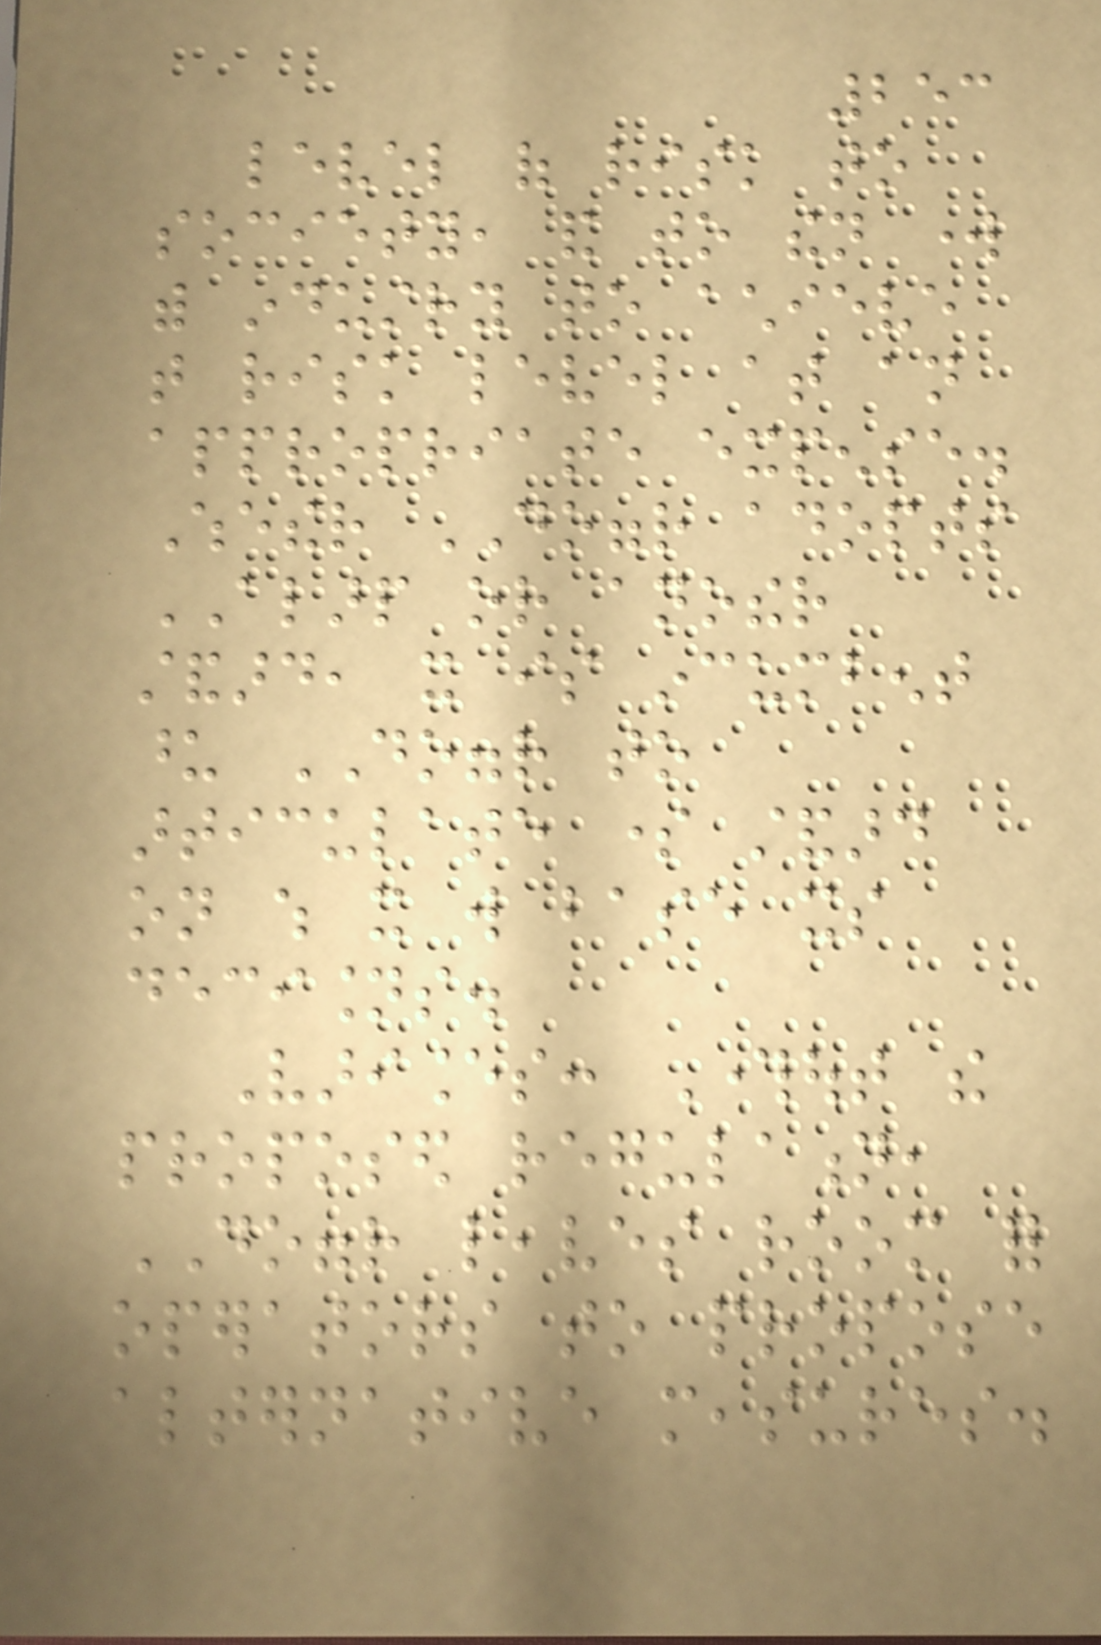253
level of risk to
society, and to then work
with industry to achieve
that risk level at an
appropriate expense.
Whether DOGGR adopts
ALARP or another
standard, it is incumbent
upon DOGGR to
articulate some standard
on which it will base its
decisions.
Variances: Throughout the
proposed regulation,
DOGGR leaves room for
operators to propose
alternative measures.
